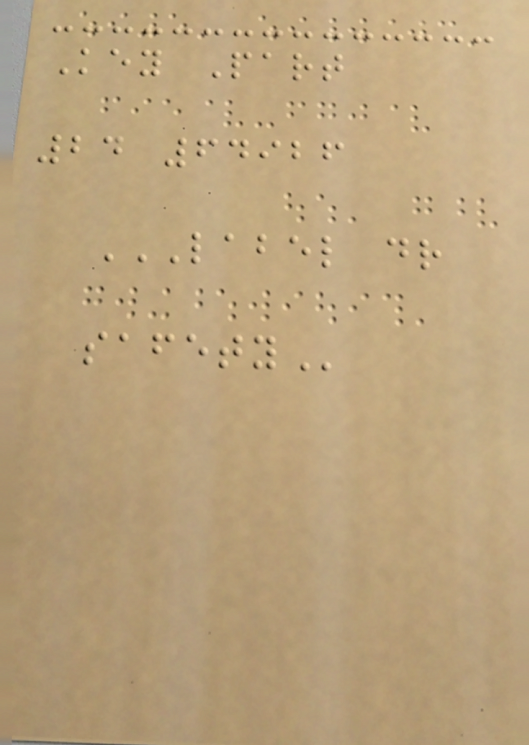Key Part
24 64926
LABEL DR
SAFETY
